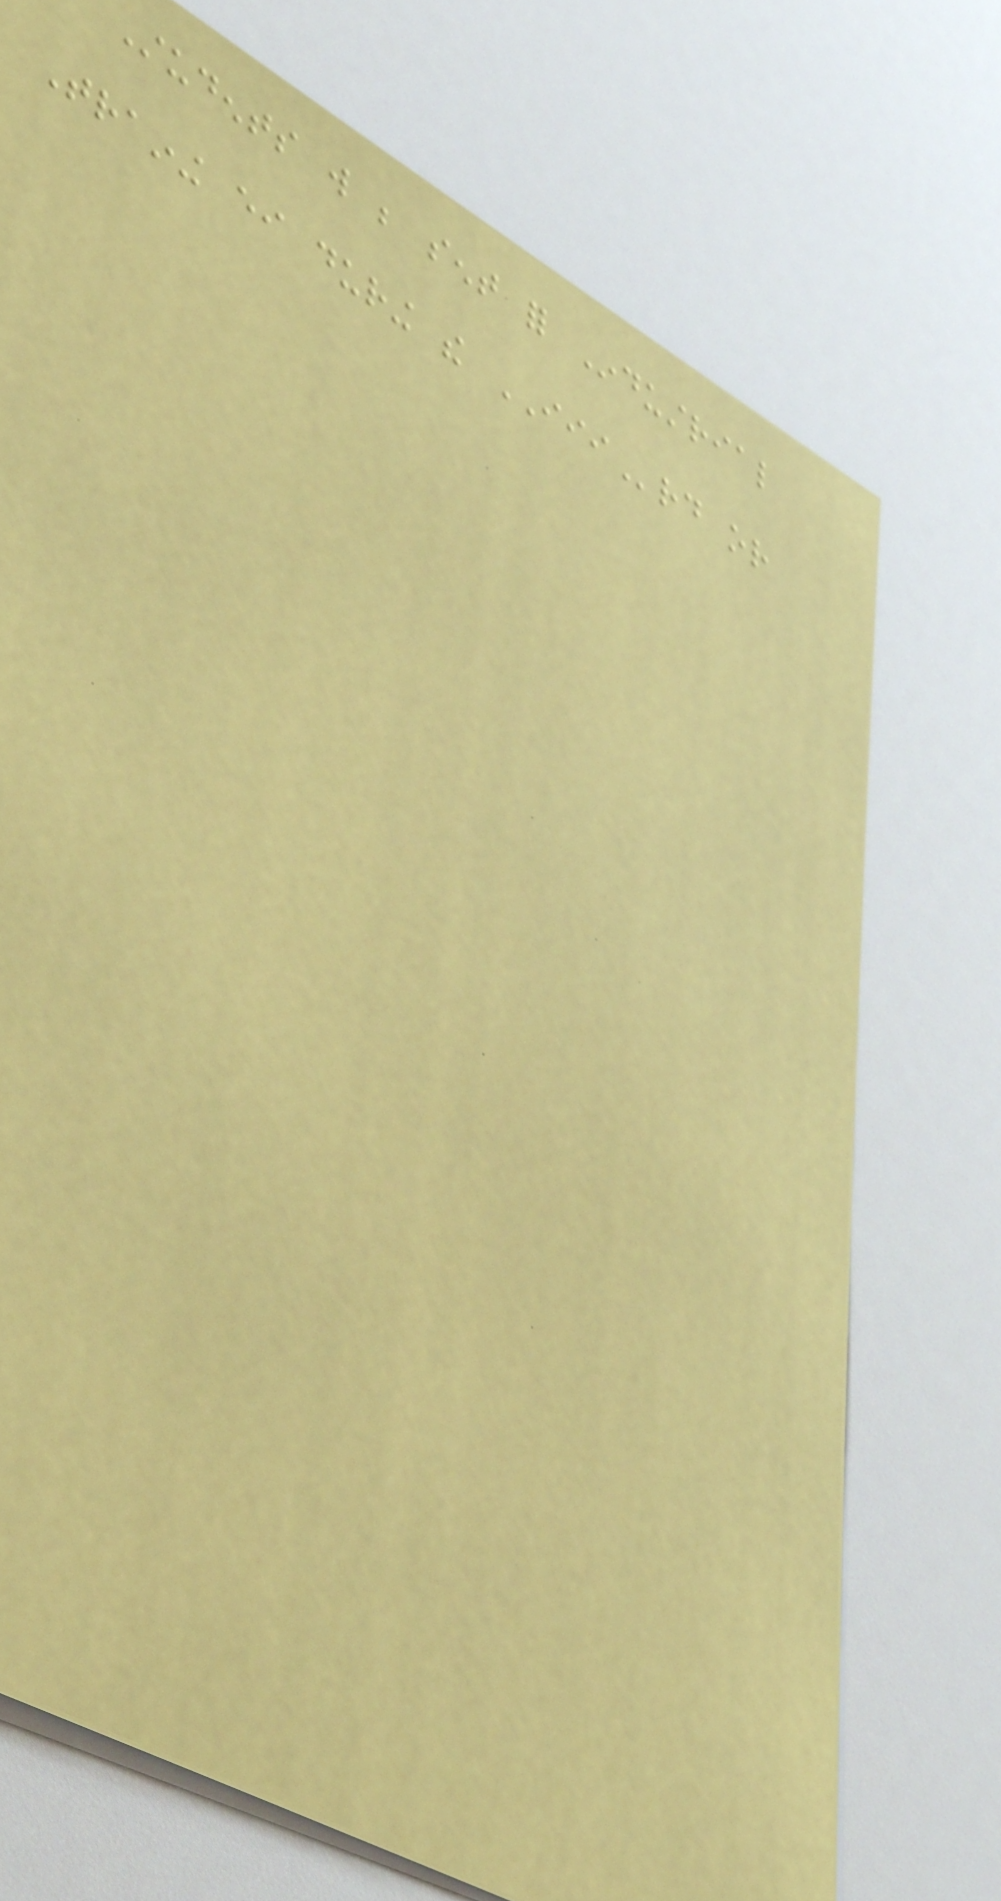Students will be sent for Industrial
Training either during the IIIrd or
